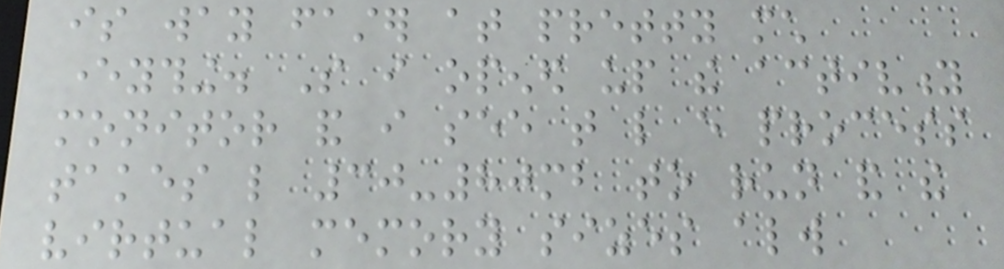is way faster at pretty much
everything. So i opened up the activity
monitor and i see that like every process
takes like 30-80mb to run and the
virtual memory sizes always
